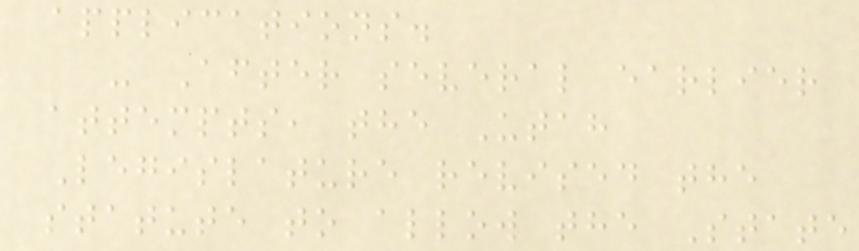applications.
- After several earlier
attempts, the Utah
Legislature revised the
statute to allow the State
